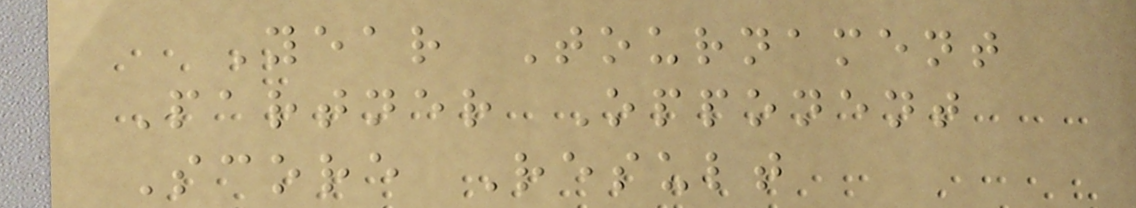Year Tournament
Partner Opponent
Score Result
